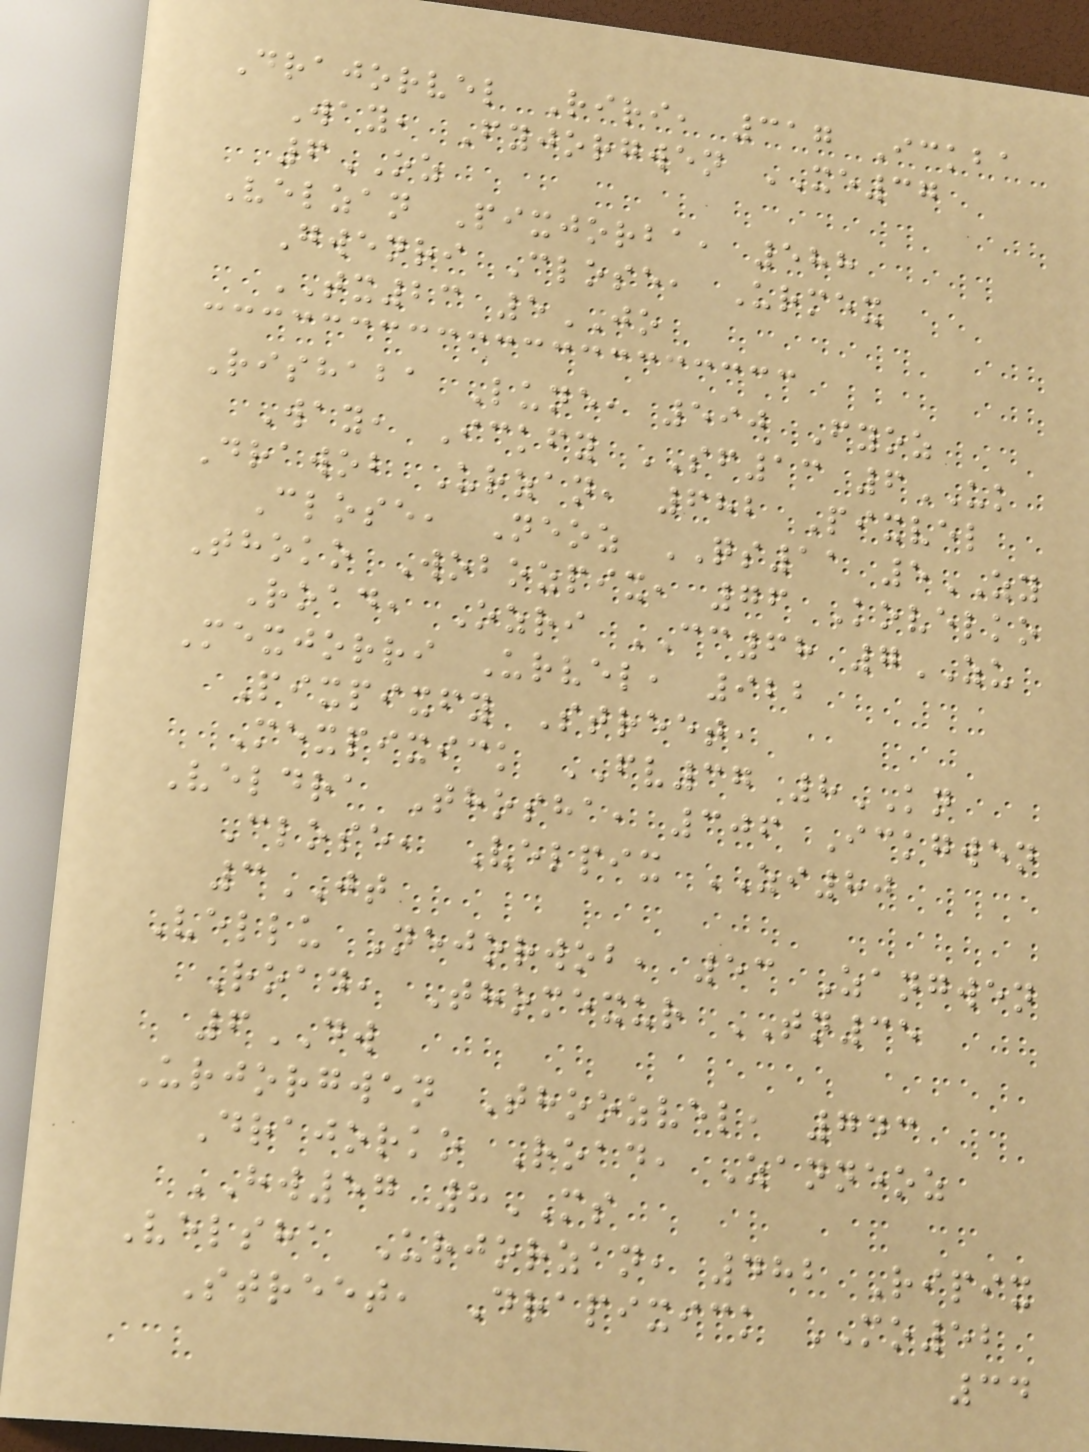Drajorvel Riri, 317 Ickba
Way, Fyjorgwen XE37
6OZ
Velzan Pixjorba, 588
Gwenri Close, Urmex
TX23 5JO
Rishaba Lune, 590 Fyoz
Way, Ickfy SF13 6UK
Drawob Urzan, 682 Pixvel
Close, Neoz QS11 5ZY
Thoko Wobozpix, 76 Kovelko
Road, Ozri CC68 7ZU
Mexjorri Urvel, 922
Pixpixfy Street,
Mexpixick FV37 8KN
Veldra Thosha, 306 Ickgwen
Close, Velpix ZI80
3JT
Vellu Nejorwob, 53 Zangwen
Road, Thomexur TN35
6DW
Urjorgwen Thoozvel, 743
Drajorko Road, Zanneoz
HW57 8MS
Velsha Urjorzan, 482 Ripix
Street, Drapixick MO52
34
